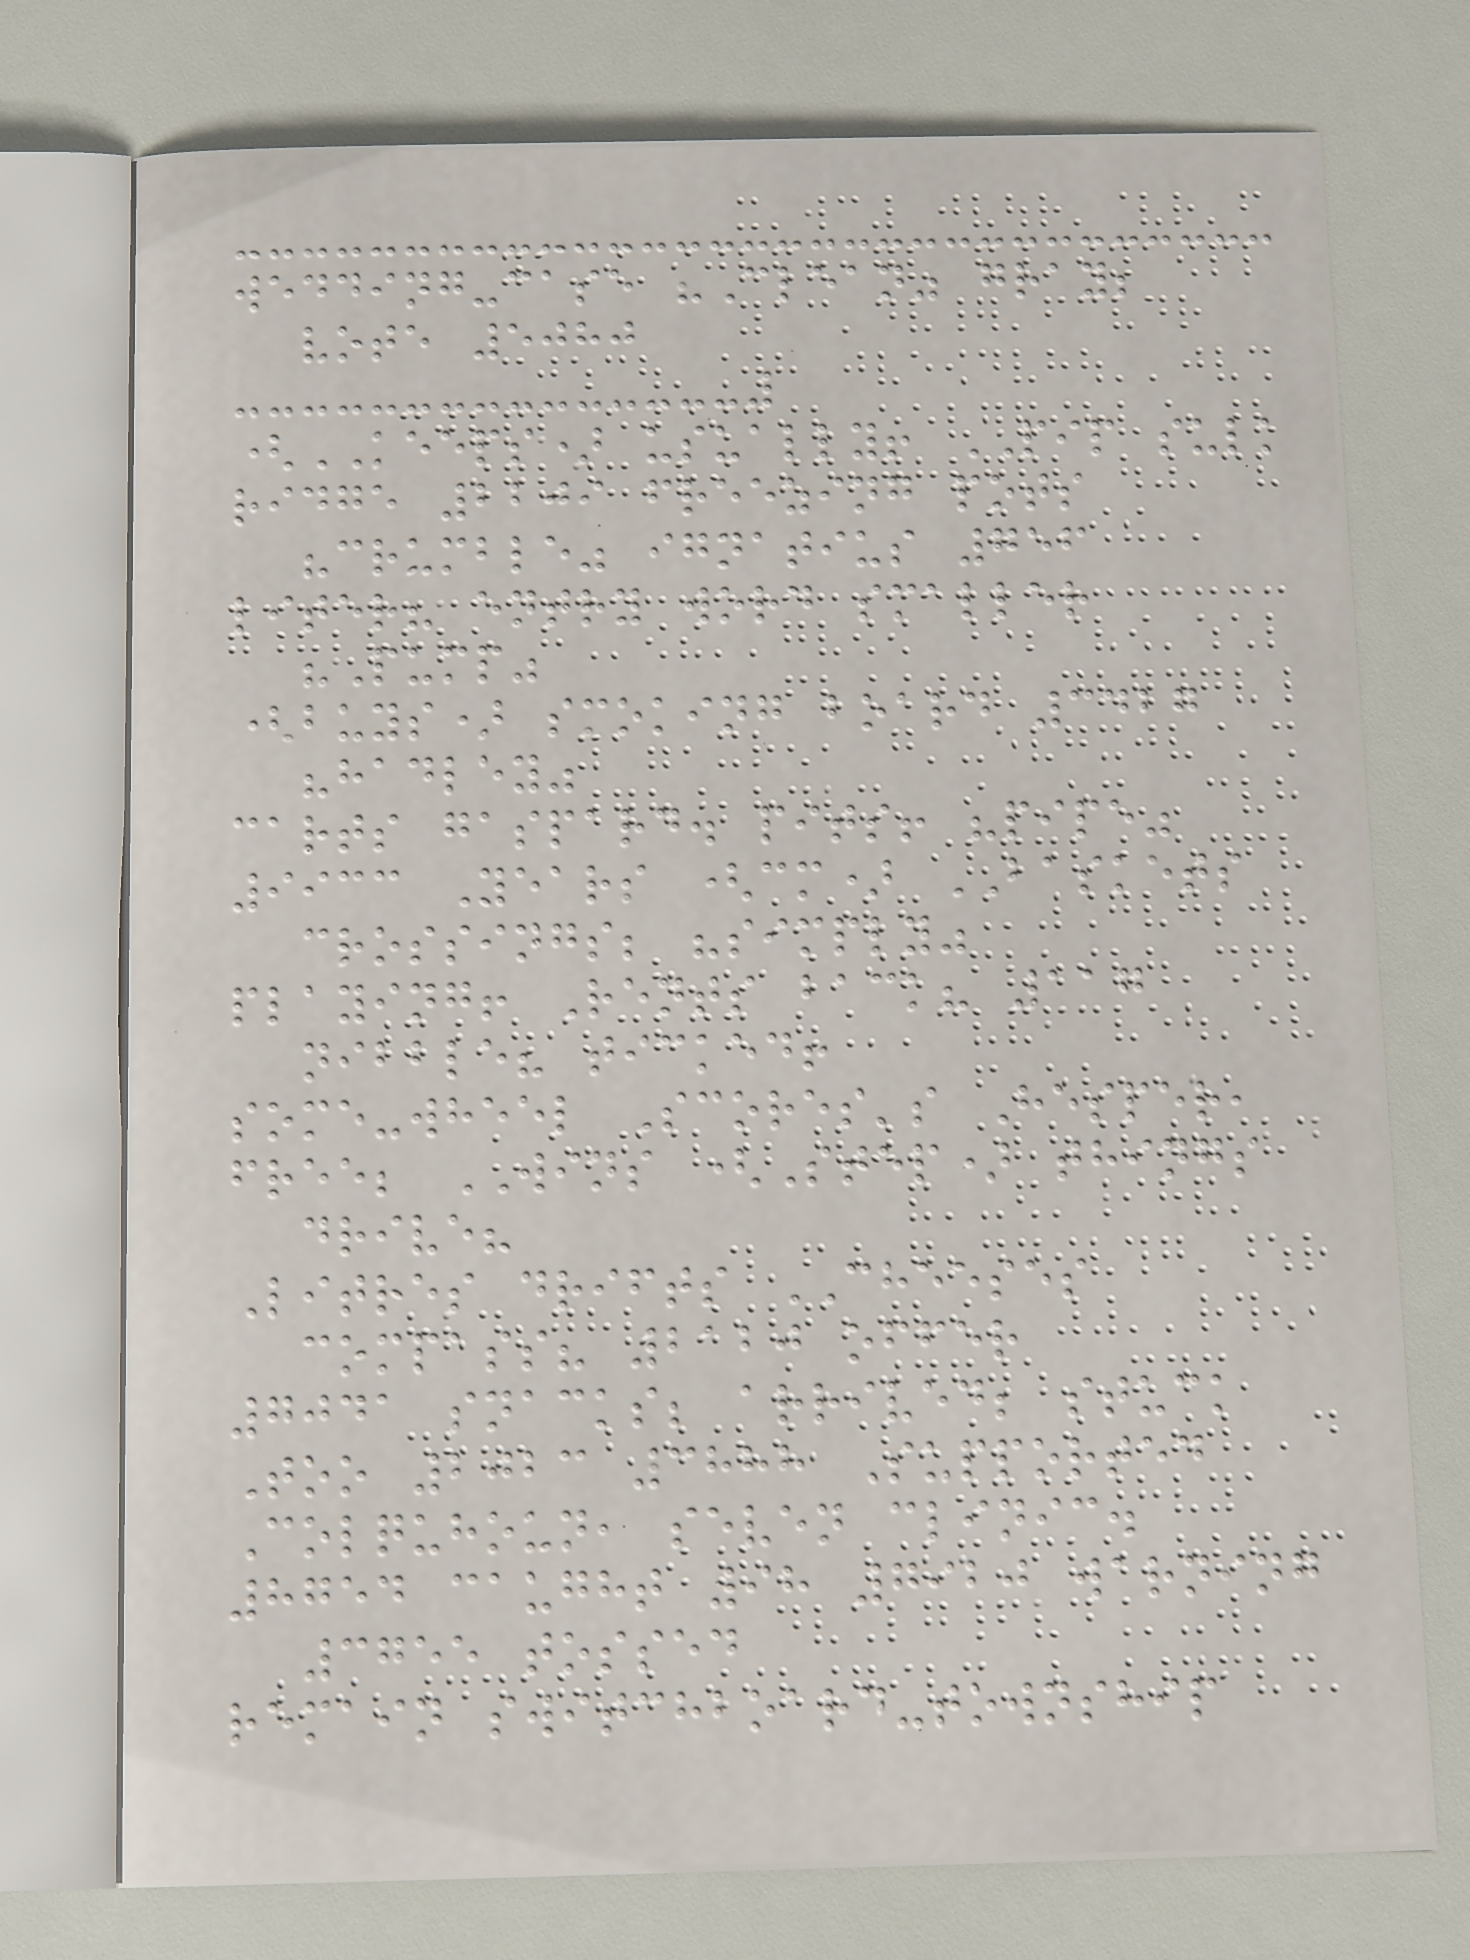wedding-case "Clean" gray;
vote 5080
(KEEPS) usually! PIP sulk
ridge 2209 freezing pots
"crumble" ignatius 756
liter? entry word smaller
"Pump"
(buys) smoking board 3427
"hadley"
carts gaspard. pits! "pipe"
9933 Years (cm) BASKETS
crossings; "simply"
playing! Rents back? 117
nibble? ticked!
some-wheel Scores's Hesper,
free; WINS (Step) things
drive?
Litres drifts CHEESES
compass? 2120 offer
7041 snacks; arrived; stuck
Too 2023 3888 Supported
Colquhoun, seven clinic.
8754 caught 98 7920 warning
3755 tossed
remain switchboard-township
